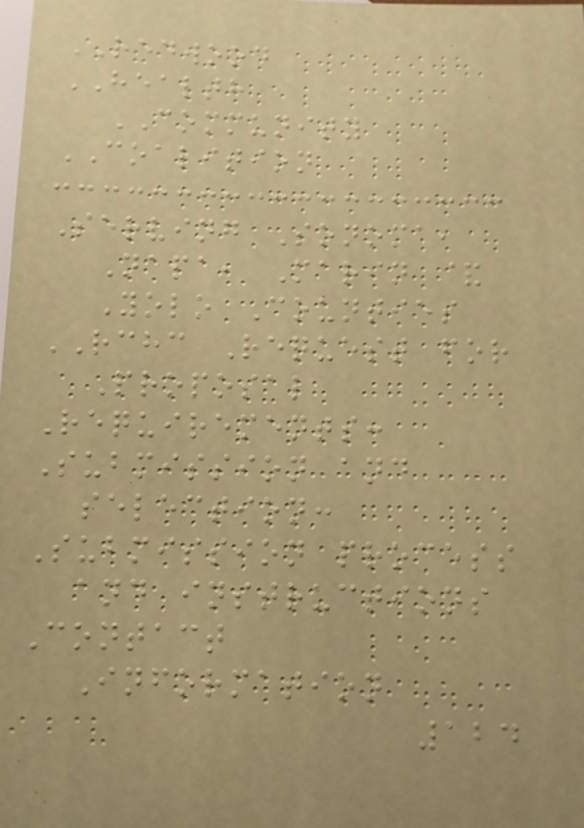REDWOOD
HEALTH
COMMUNITY
COALITION
Serving Sonoma,
Napa, Marin &
Yolo Counties
RCHC Request for
Proposal
Requirements:
Submission and
selection:
Submission process
and instructions
Contact
Information
124
